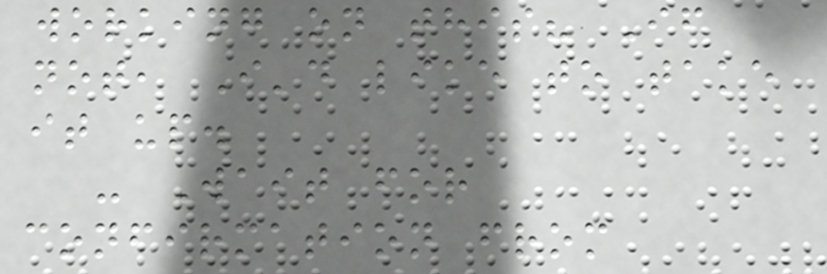working on this? If
not, I'd like to take
it up.
- Wait for
confirmation from
